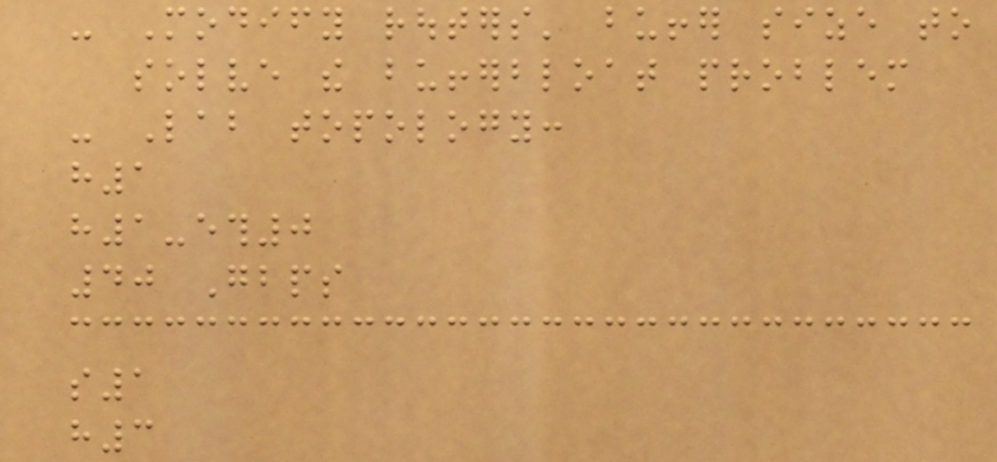- Modify routers' buffer size to
solve the bufferbloat problem
- Lab topology:
h1
h1-eth0
40 Gbps
s1
h3
